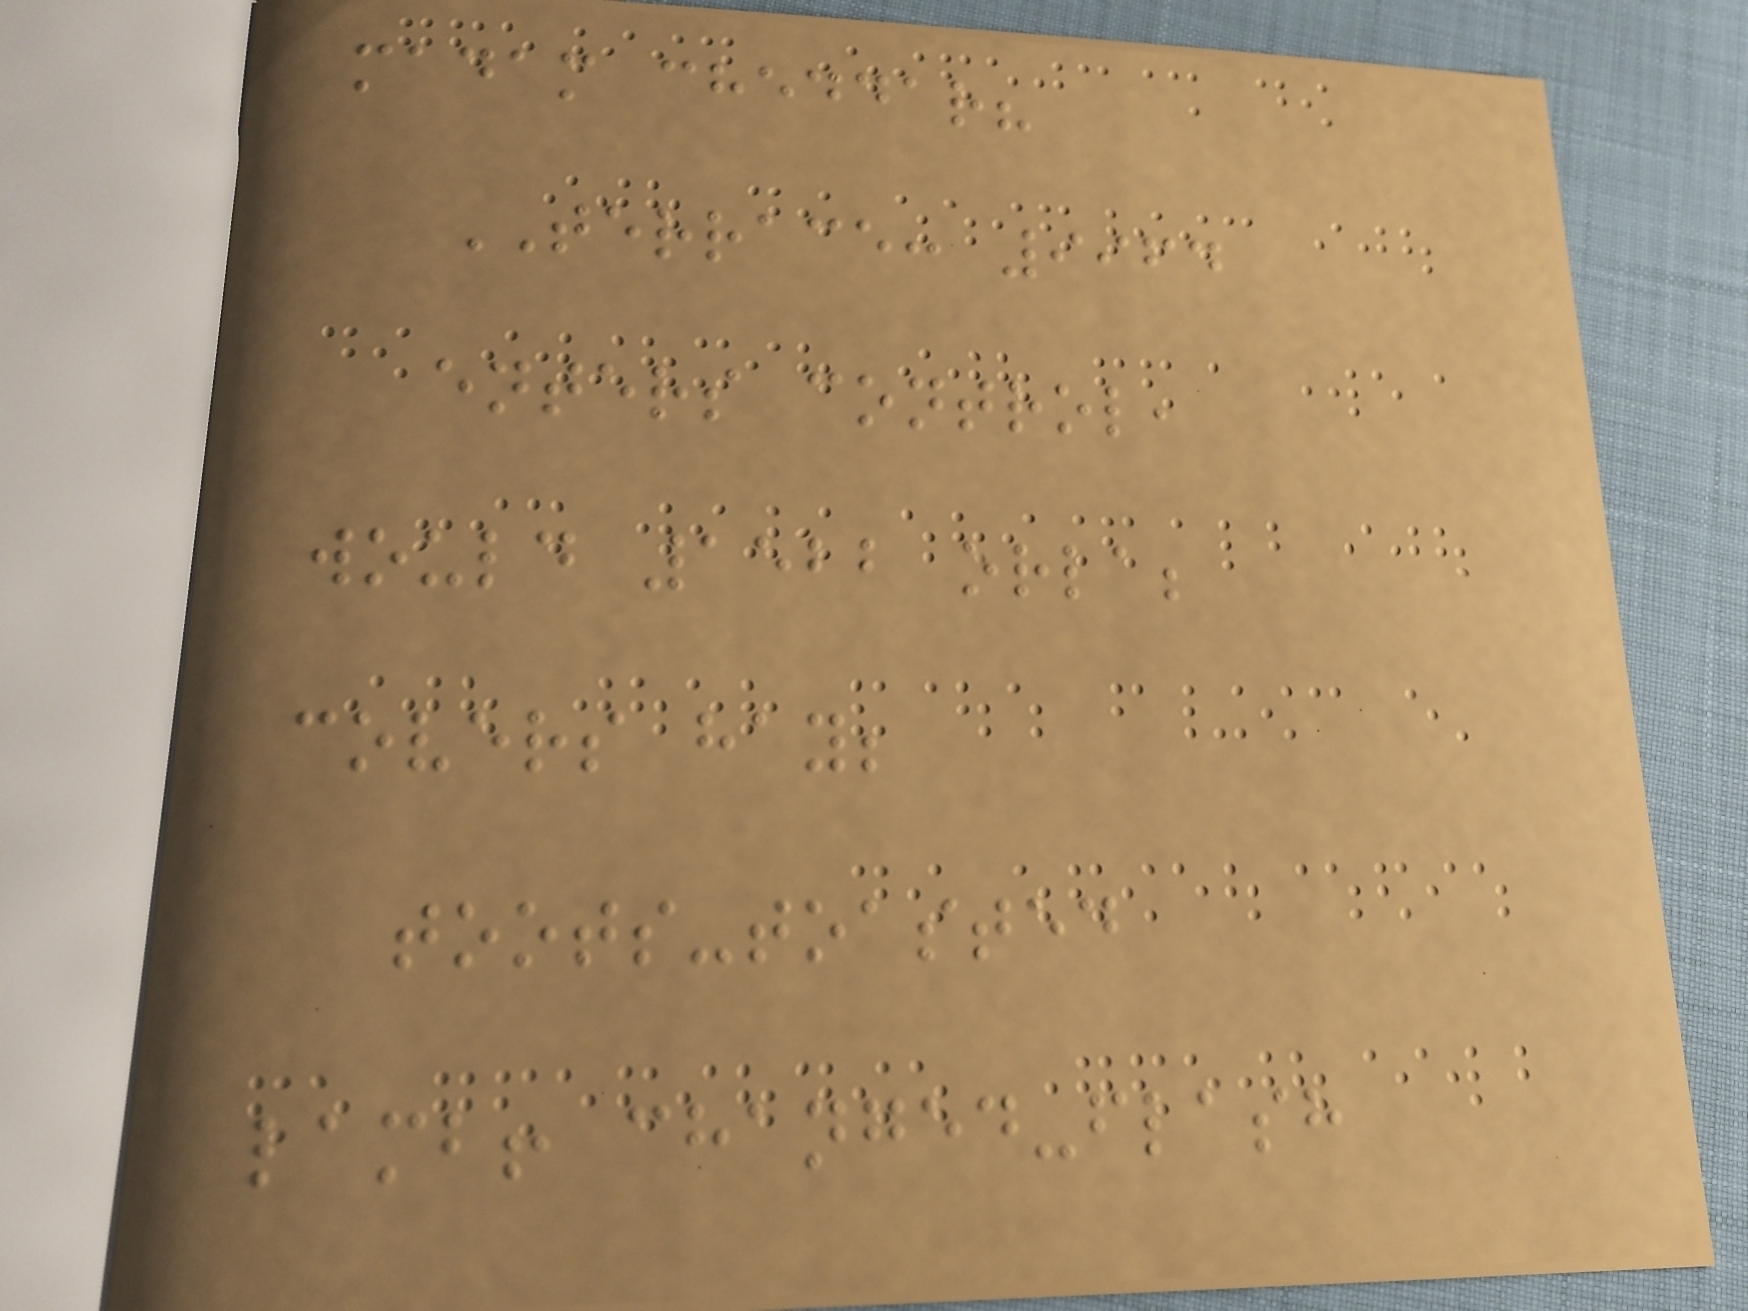madam cheddar?
TERRACE: 9964
enters control,
would 1522 orla;
covers hay;
toots-toasted
lamb! changed-flash
